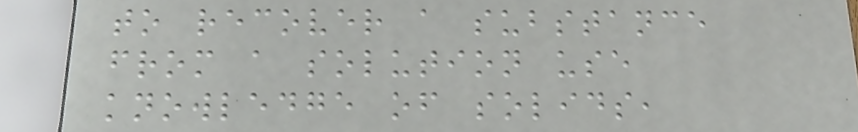to recover a substance
from a solution use
knowledge of solids,
